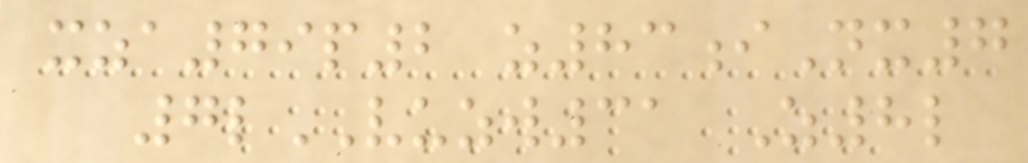xza79p2 z83iNx7
7lVUZW31 Z8l
